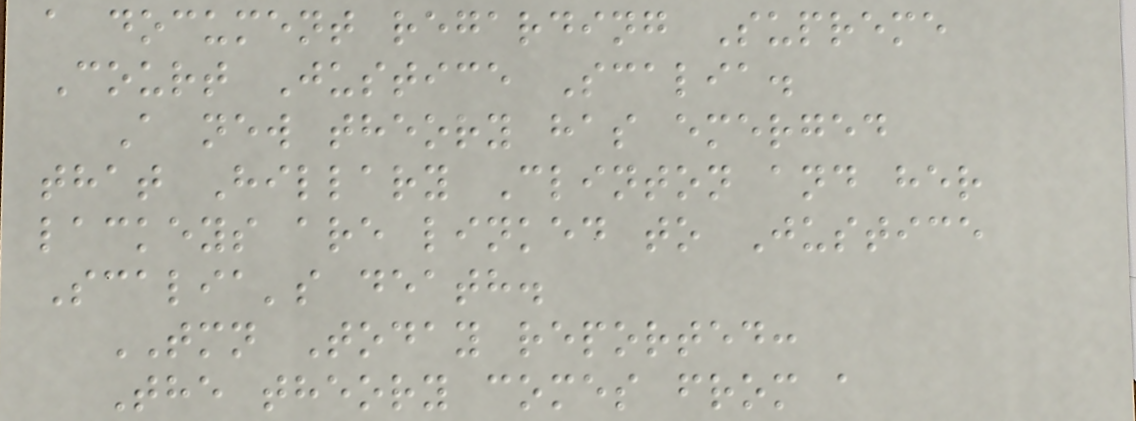a document regarding Supreme
Court Justice Scalia.
A new theory has emerged
that Hillary Clinton and her
lackeys are linked to Justice
Scalia's death.
TMN Today reported:
The theory comes from a
